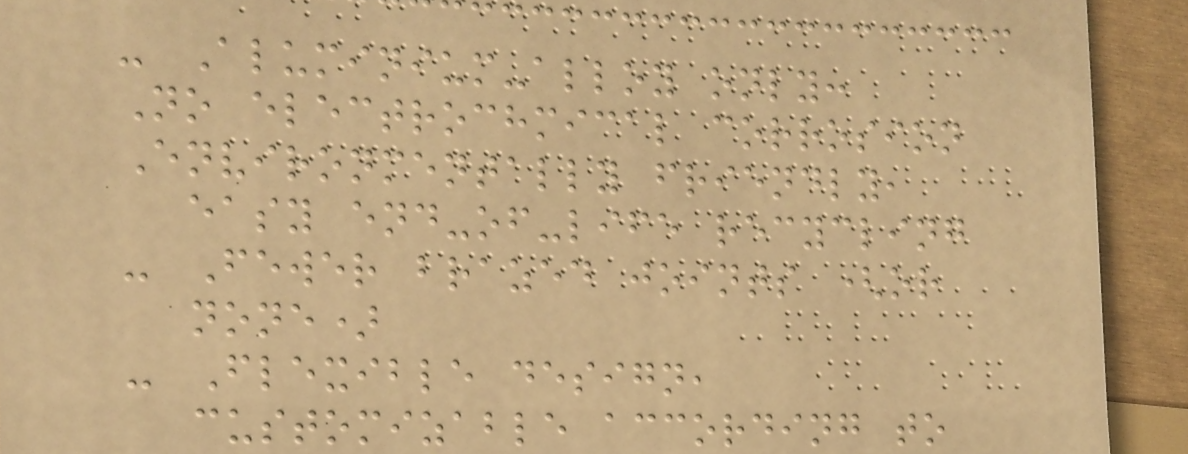- Aluminium-alloy only:
No electrochmical corrosion
Environmentally friendly,
easy end-of-life recycling
- Fewer brazed joints (or
none)
- Flexible design,
customizable according to
